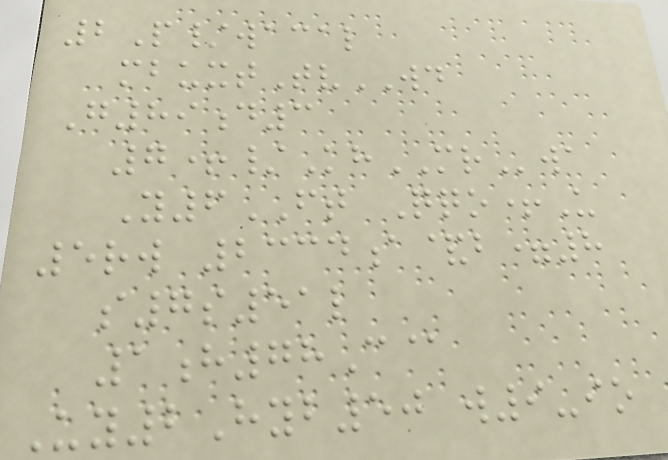2P/wacal
mbuxtTvWD
G89d3
7+/KhMRwa
Y6FT Qqo+U
5rw 2334a&b=8
s7s51l
1h78C@
Uy2Hyb50 w9-io
